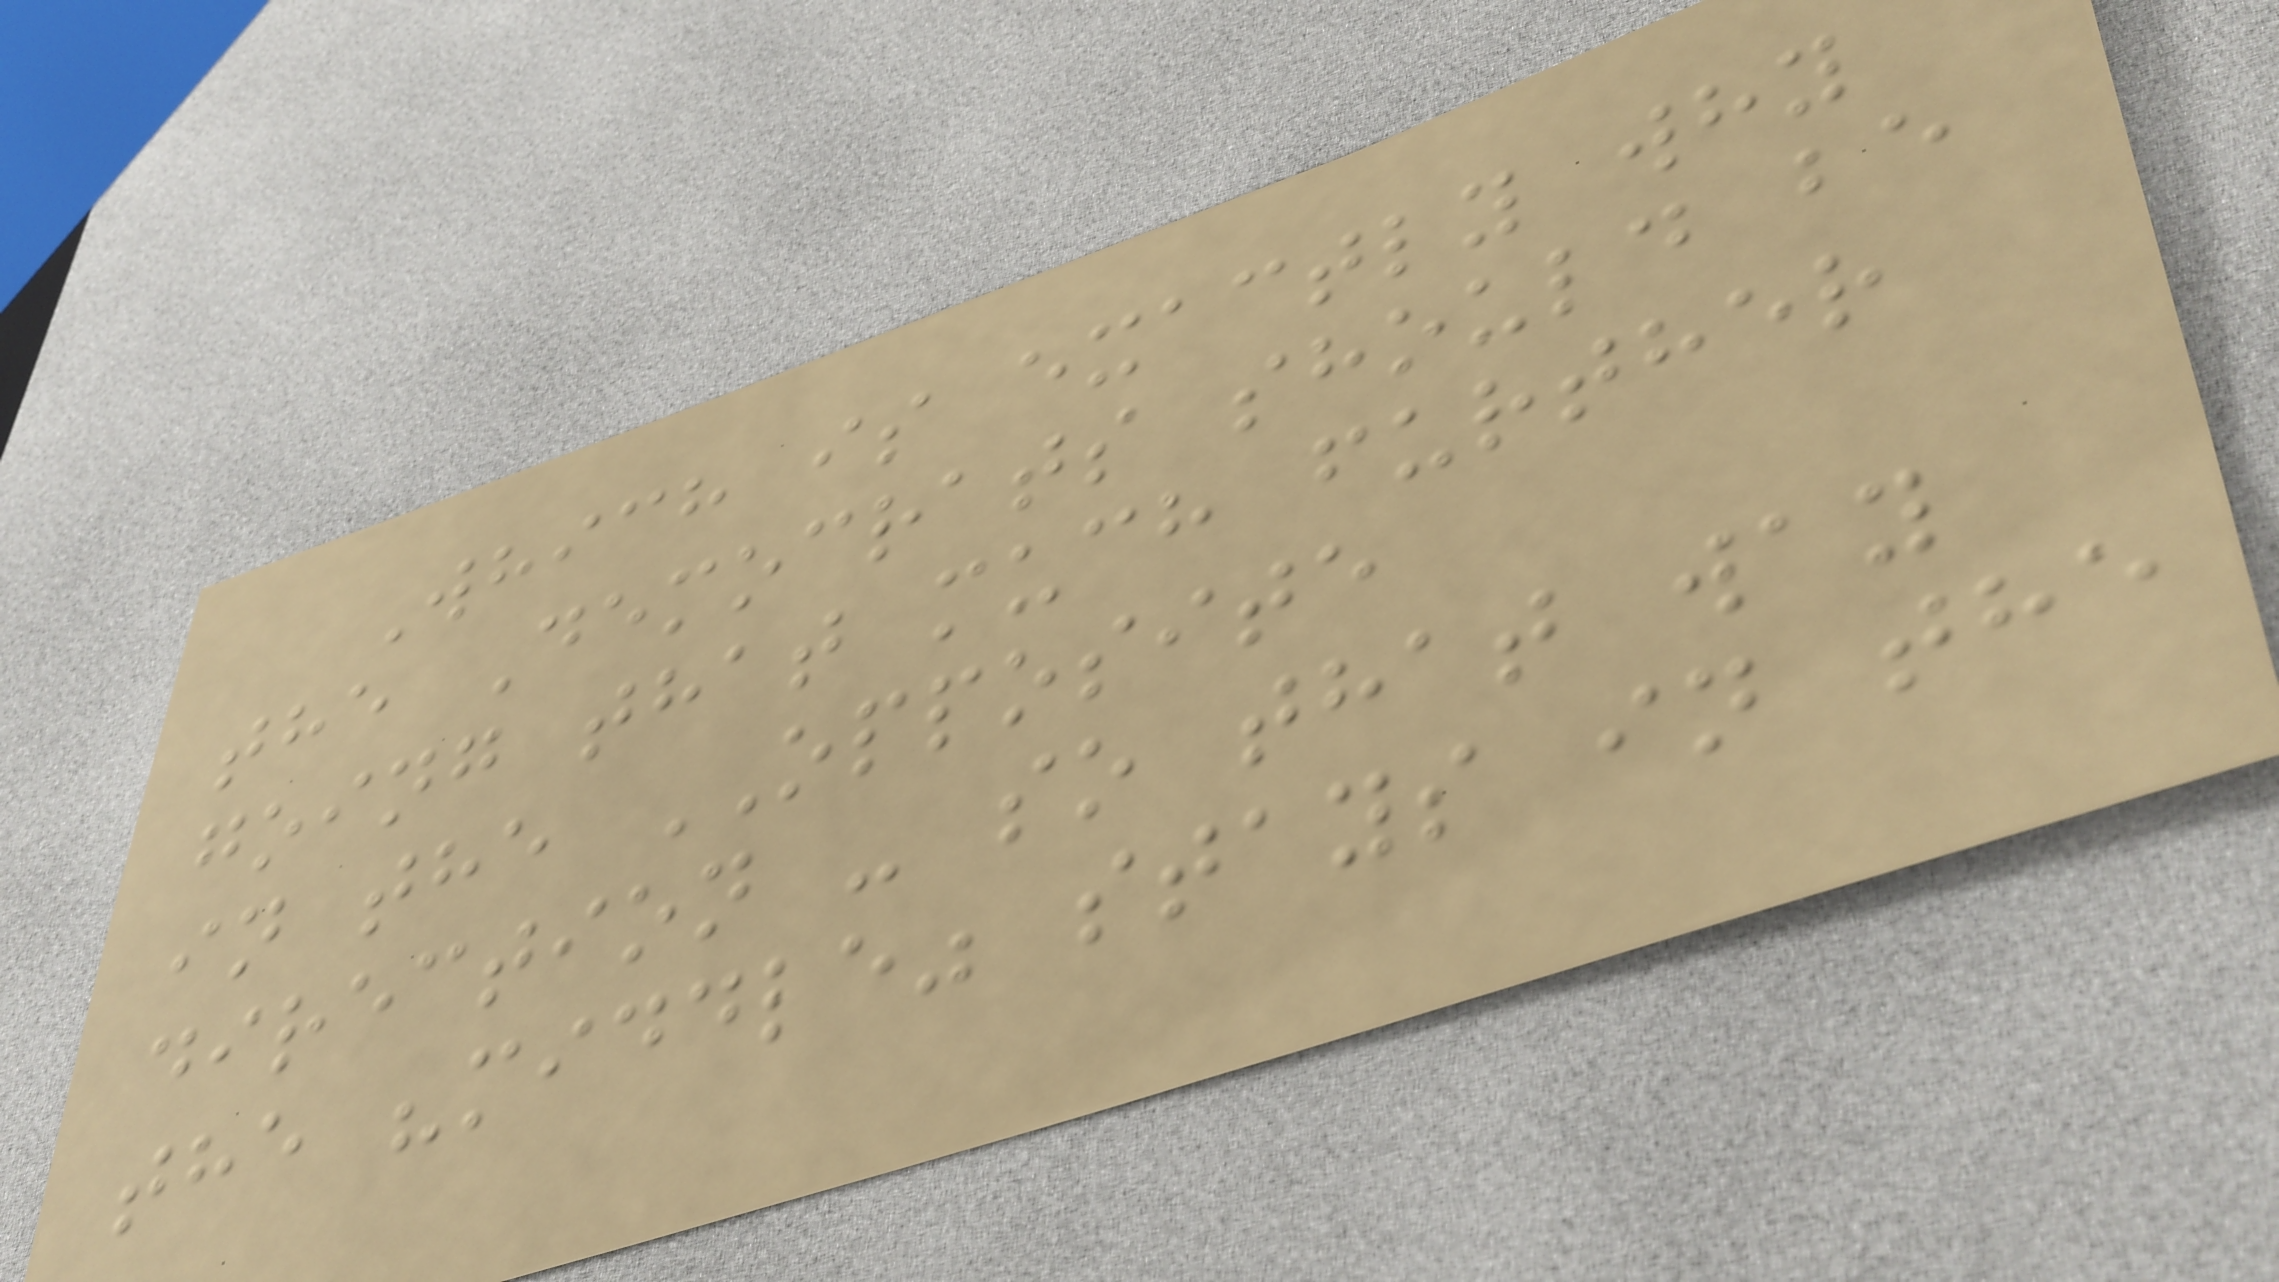Which is exactly why
the Democrats should be
going that much further
in the OPPOSITE
direction - so that way
the "middle" stays in the
